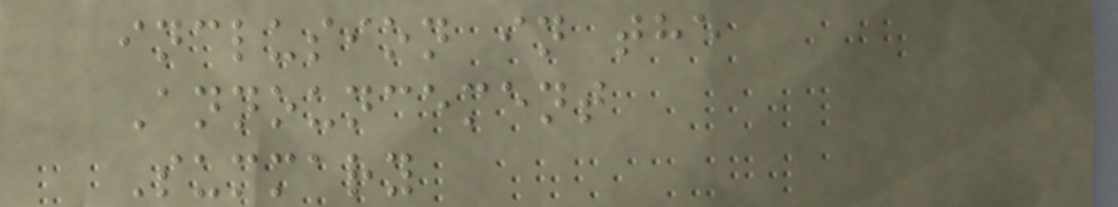inclusion in the
Announcement
Summary
